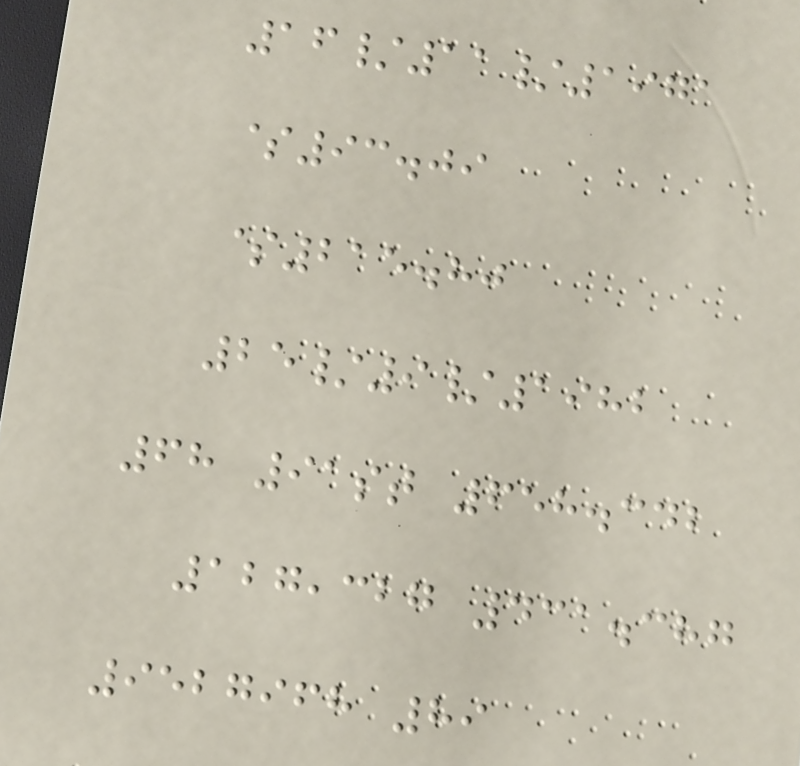16/11/1971
$93.09
$215.80
25/9/1982
68 91st 658.342
127,327 431.387
9527968 89
